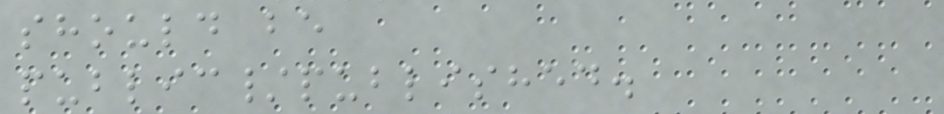should be
public/published.
